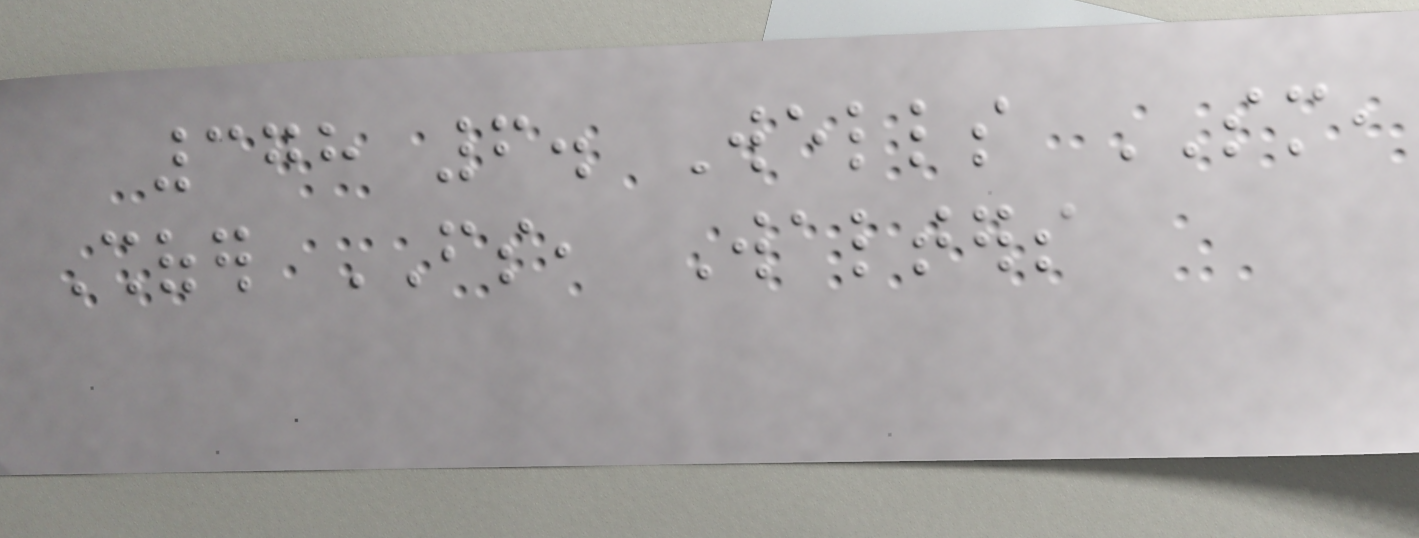378 6. Wells SM,
Shofer FS, Walters
